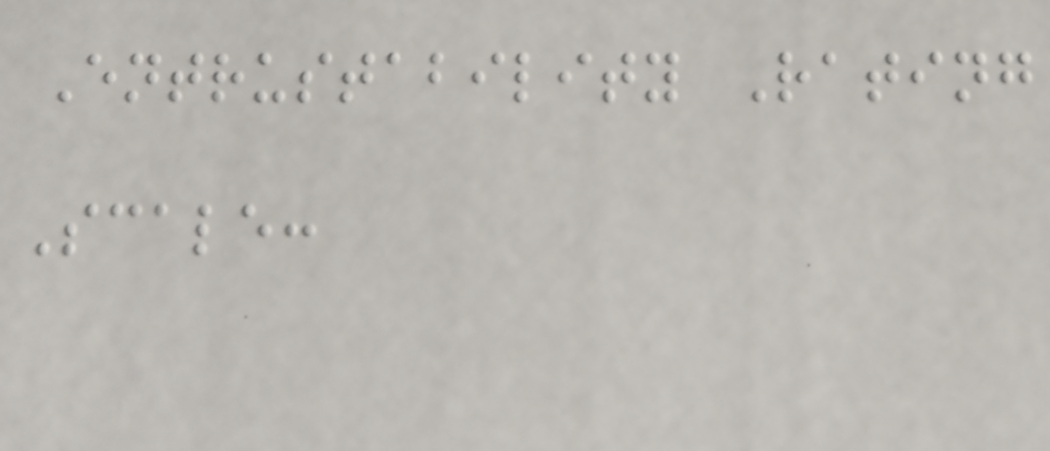Entrustability Rating
Scale:
